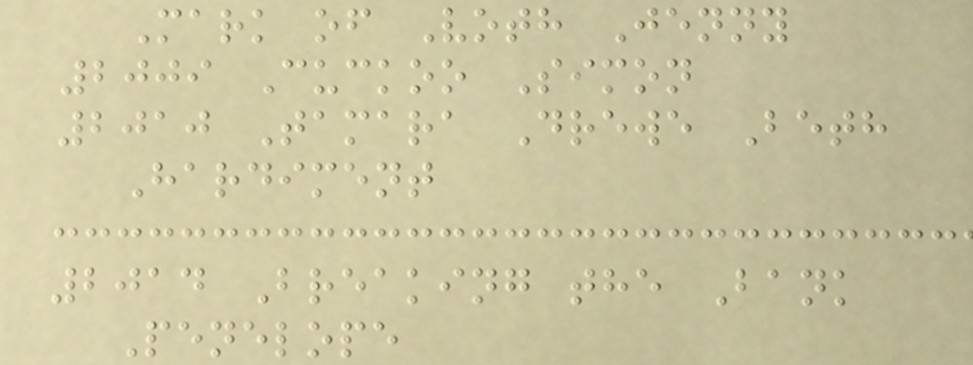Mark of Voth Jenny
2009 Cuckoo Simon
2010 Tamara Drewe Beth
Hardiment
2014 Breaking the Bank
Penelope
